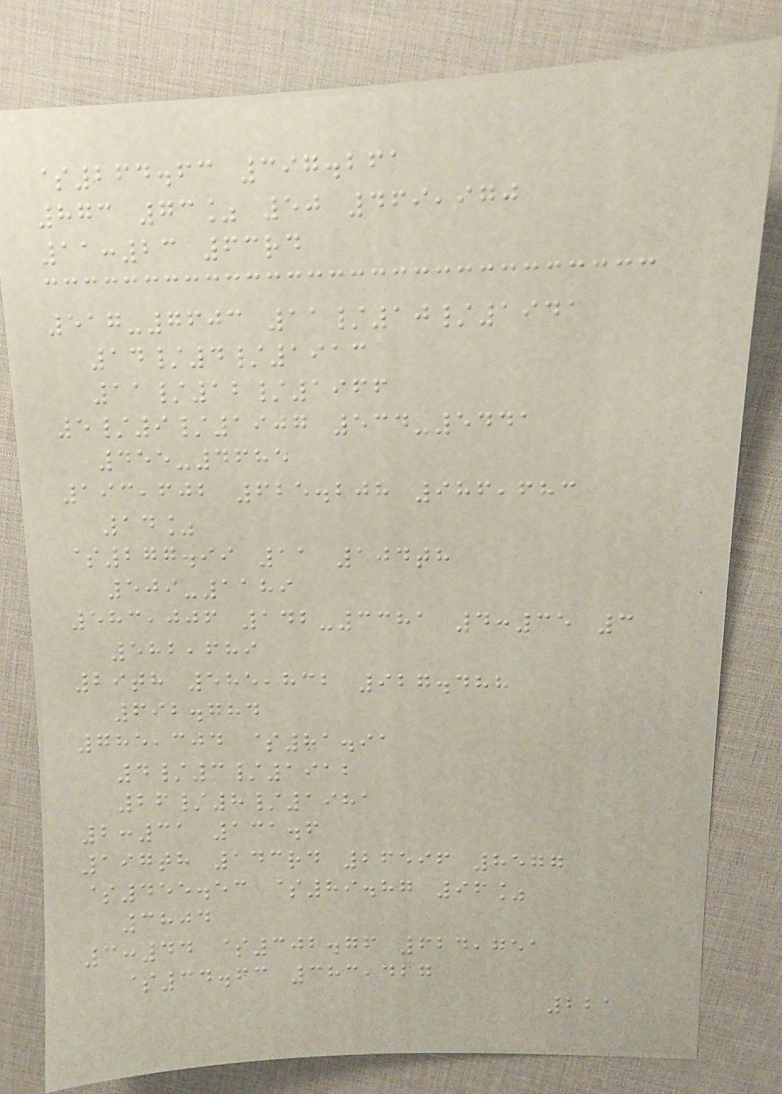$264.63 397.261
873 73% 50 469,970
11:23 63rd
517-7603 11/10/1941
14/4/1913
11/12/1966
5/9/1907 534-5441
455-4685
193,602 625.208 986,683
14%
$277.99 11 104th
509-1189
583,006 142-3381 4:35 3
582,689
29th 585,832 927.488
692.784
785,304 $81.91
4/3/1912
26/8/1981
2:31 131.6
197th 143rd 26596 8577
$455.53 $89.87 96%
3804
3:44 $302.76 624,751
$34.63 383,427
221
